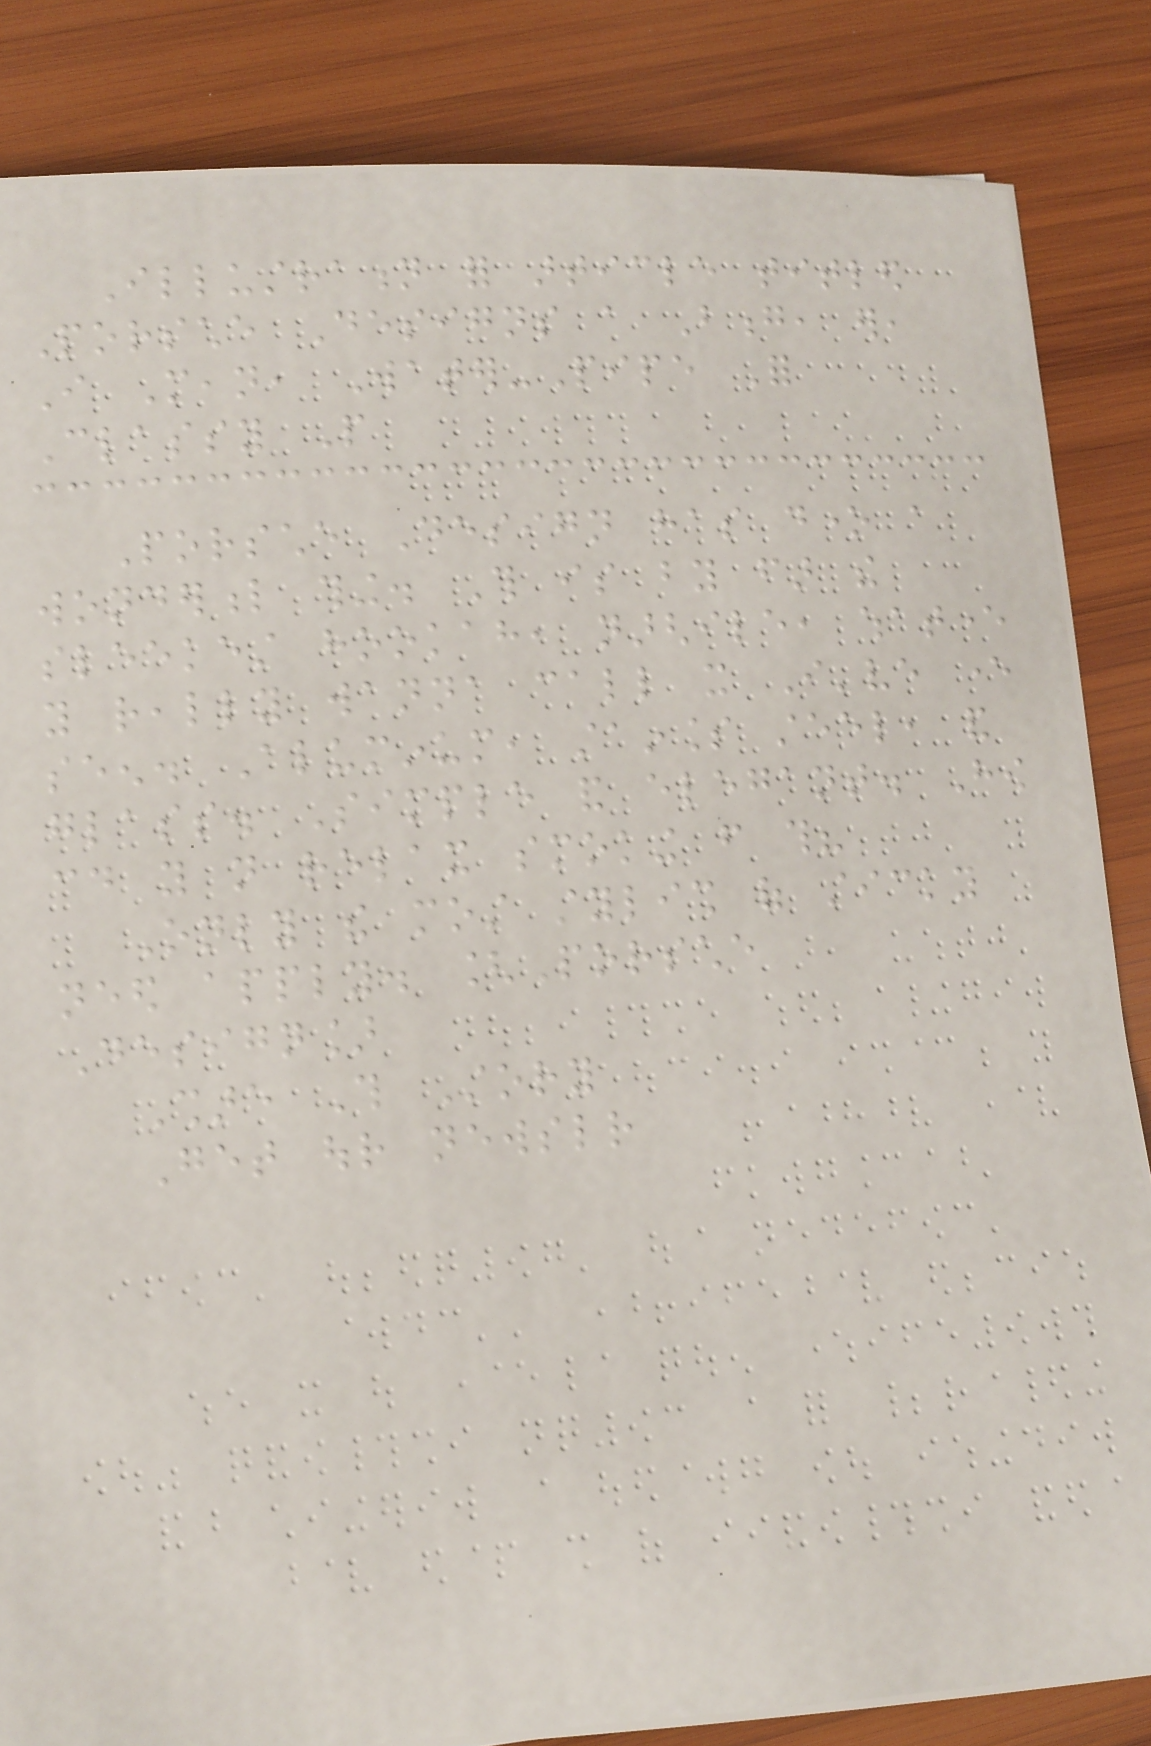Illustration for article titled
Porsche Designs a Bong, er,
I Mean, Water-Pipe For
Classy People
Porsche Design has done a
wonderful thing. This is by far the
sleekest hookah, narghile, whatever
you really wanna call it I've ever
seen. Aluminum, stainless steel, and
glass. Simple and elegant. How
could you not relax smoking from this?
Only the most stylish of sticky
need apply. [Porsche
Design]
Share This Story
Get our newsletter
